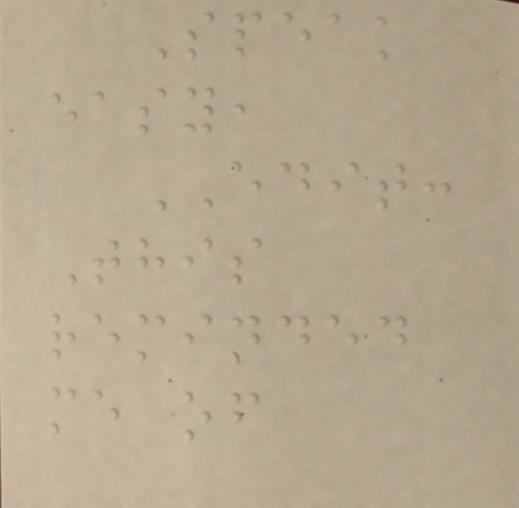Speak
easy,
EDIT:
This
reminded
me of
